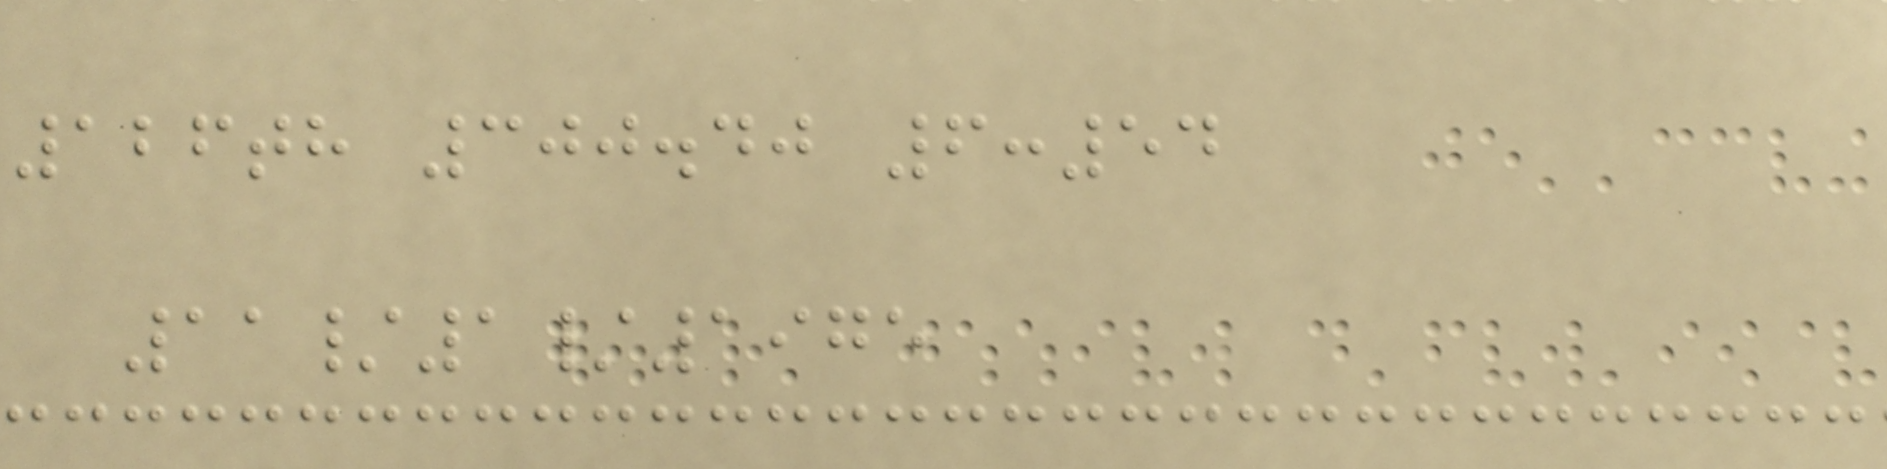126th 300.40 6:54
11/1/1975
